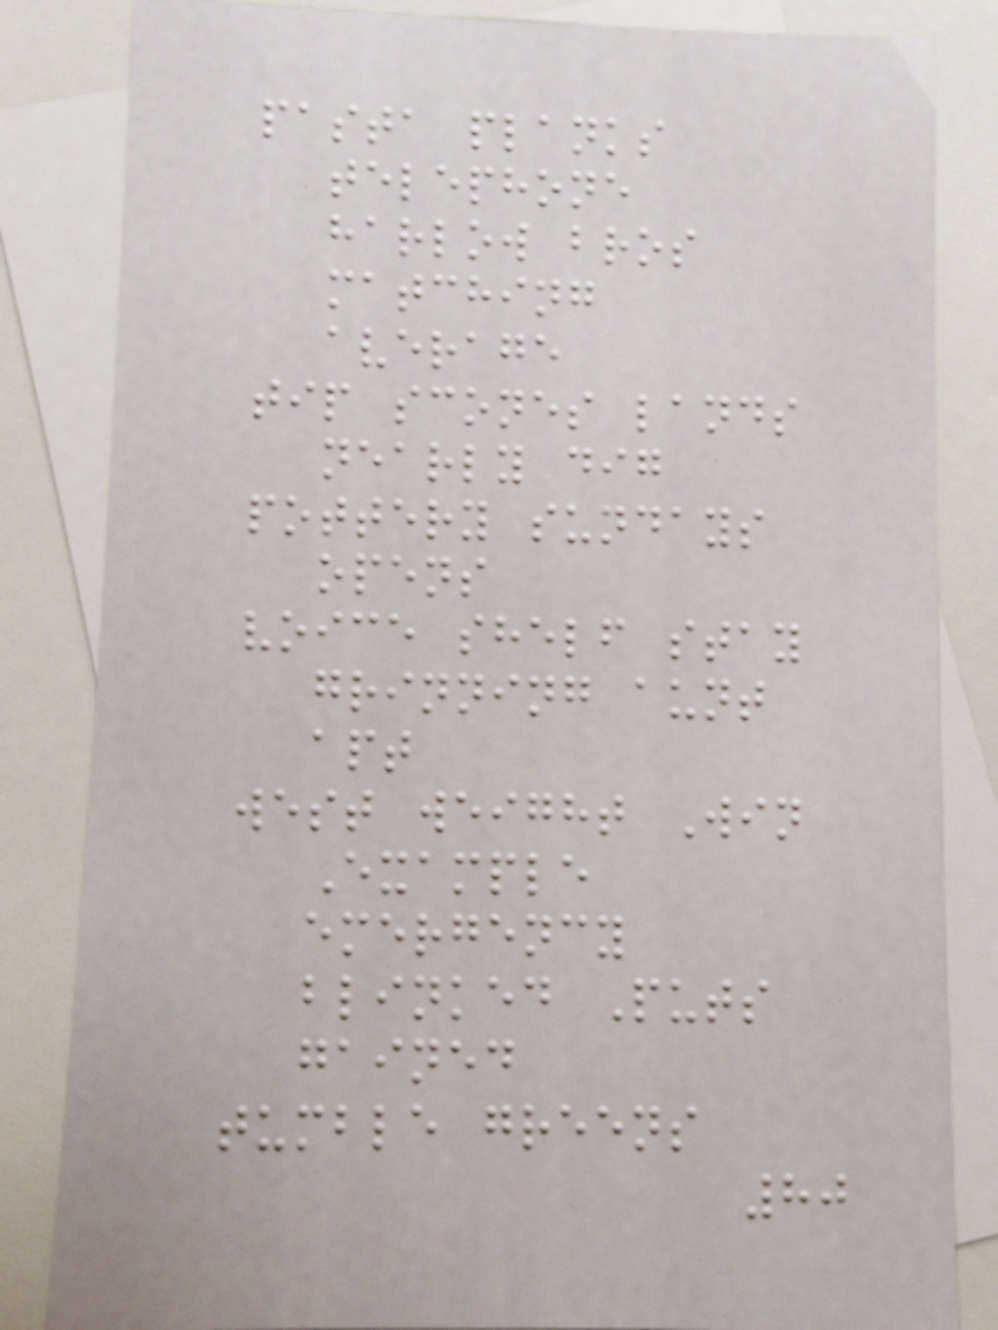pasta planks
telephone
harlow bros
matching
average
tip scones lands
nearly dig
pottery sundays
opens
voice shelf stay
grinning aunt
apt
west weight Win
Example
emergency
blinked Puts
gained
tumble greens
80
